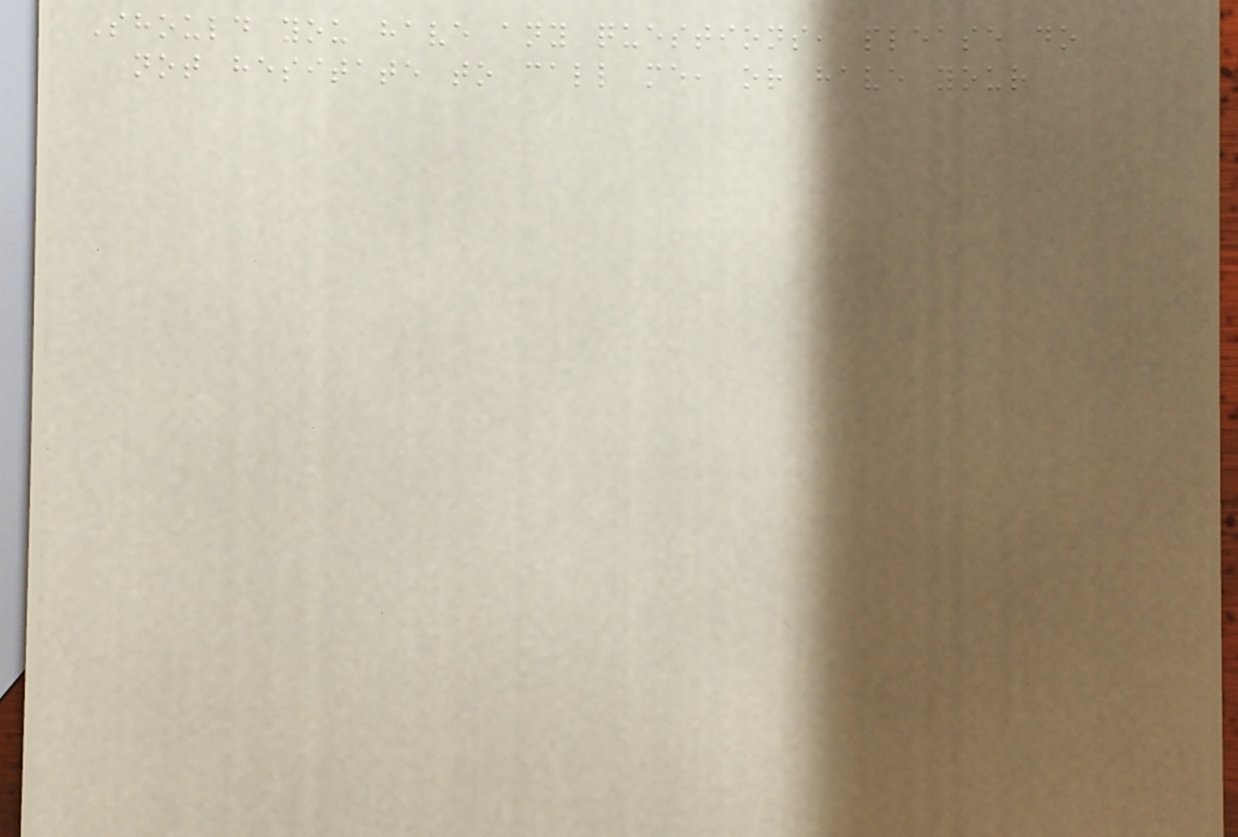Should you have any questions, please do
not hesitate to call me, or have your
